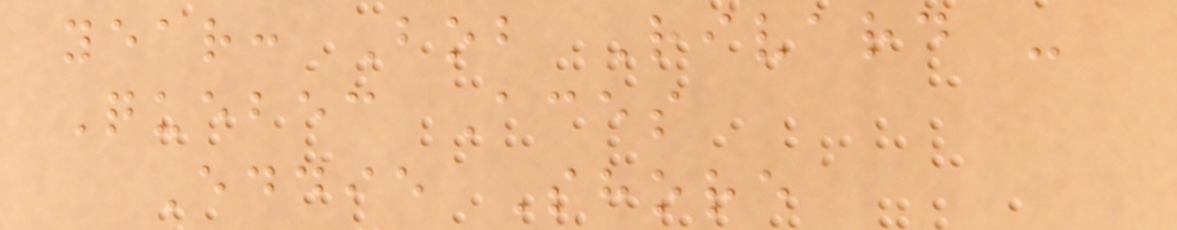year: Bob Rivard -
Quebec Aces
Eddie Shore
